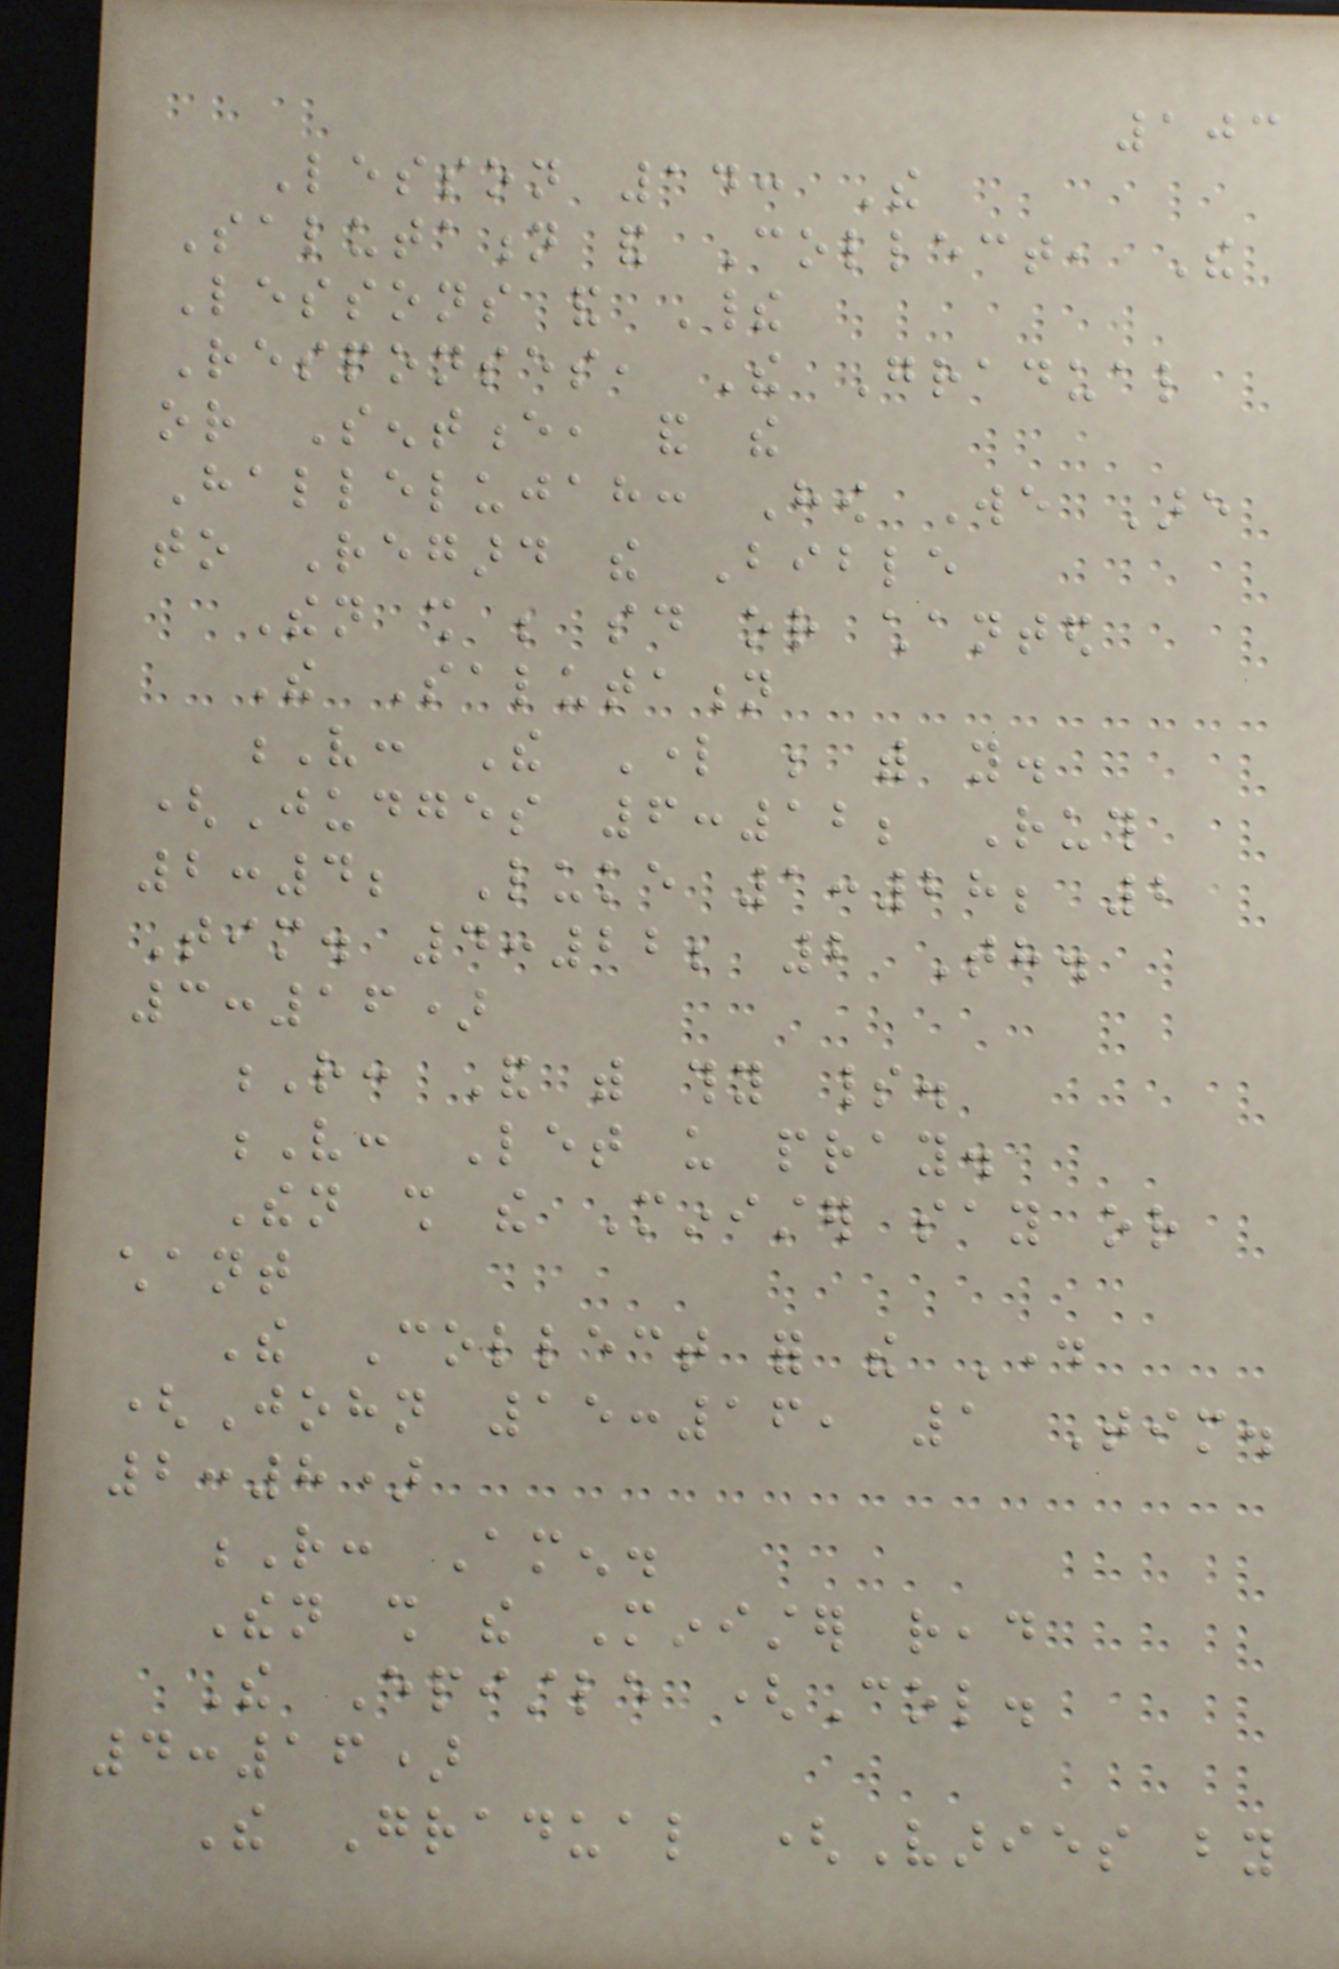103
Lesson 14: The
Salutation and Collect, The
Lessons and Their
Responses, The Gradual
or Sentence, and the
Hallelujah: How We Are
to Regard the Bible
Then shall be said or chanted
The Salutation
V: The Lord be with you.
(Judges 6:12; Ruth
2:4; Luke 1:28; 2
Tim. 4:22; 2 Th.
3:16)
R: And with thy spirit.
V: Let us pray.
Then shall the Minister say or
chant
The Collect for the Day
(John 15:16, 1 Tim.
2:8)
R: Amen.
Then shall the Minister read
The Epistle (Col.
4:16)
The Gradual (Varies by
